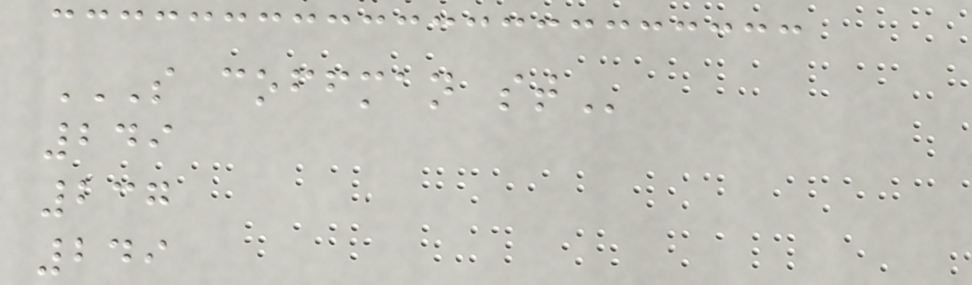S COFFMAN ST
249
237
249
